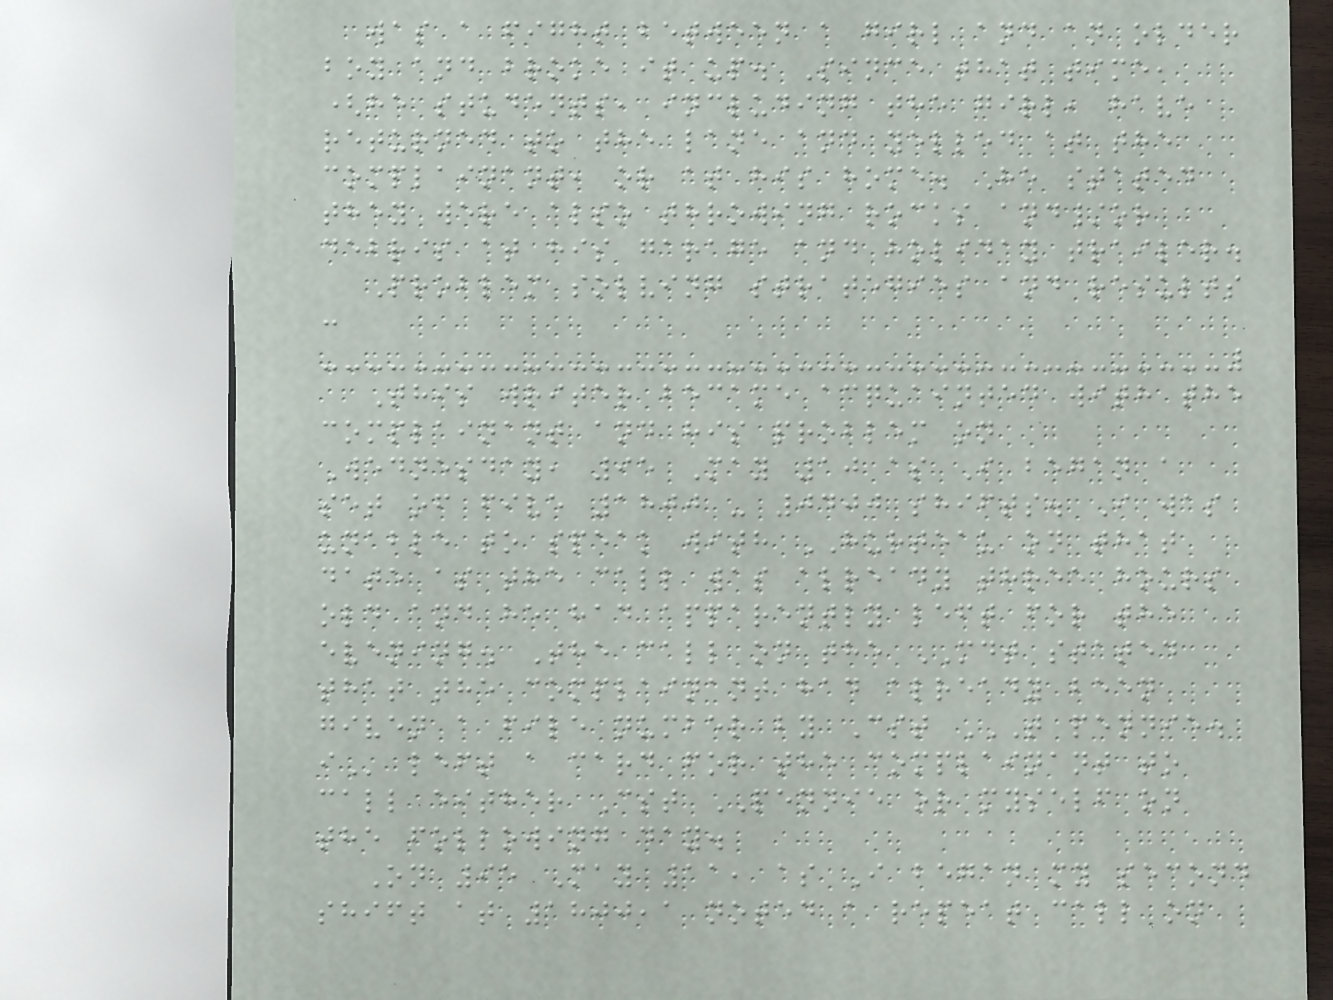was a fight between a girl and an older
boy and broke it up. Since that time,
(he students, including the girl, have
returned to the lane and yelled at the
complainant, or at his home. He stated
they were also throwing rocks and/or
debris at his garage and holiday trailer.
Problem solving strategies and results
:
This writer became acquainted with the
complainant and his problem on
Wednesday, 95 May 10 as I began a
set of five 1800 - 0400 shifts. I was
unable to speak with HURTEAU on that
date as the call was already three hours
old and he had apparently left for the
evening. The call on the MDT stated
that the complainant had already been
given a file number by Cst T PENNIE.
I left a card for the complainant to
call either Cst PENNIE or myself on
the following day.
On 95 May 11, as I began my second
shift at 1800,1 noted a repeat call on
